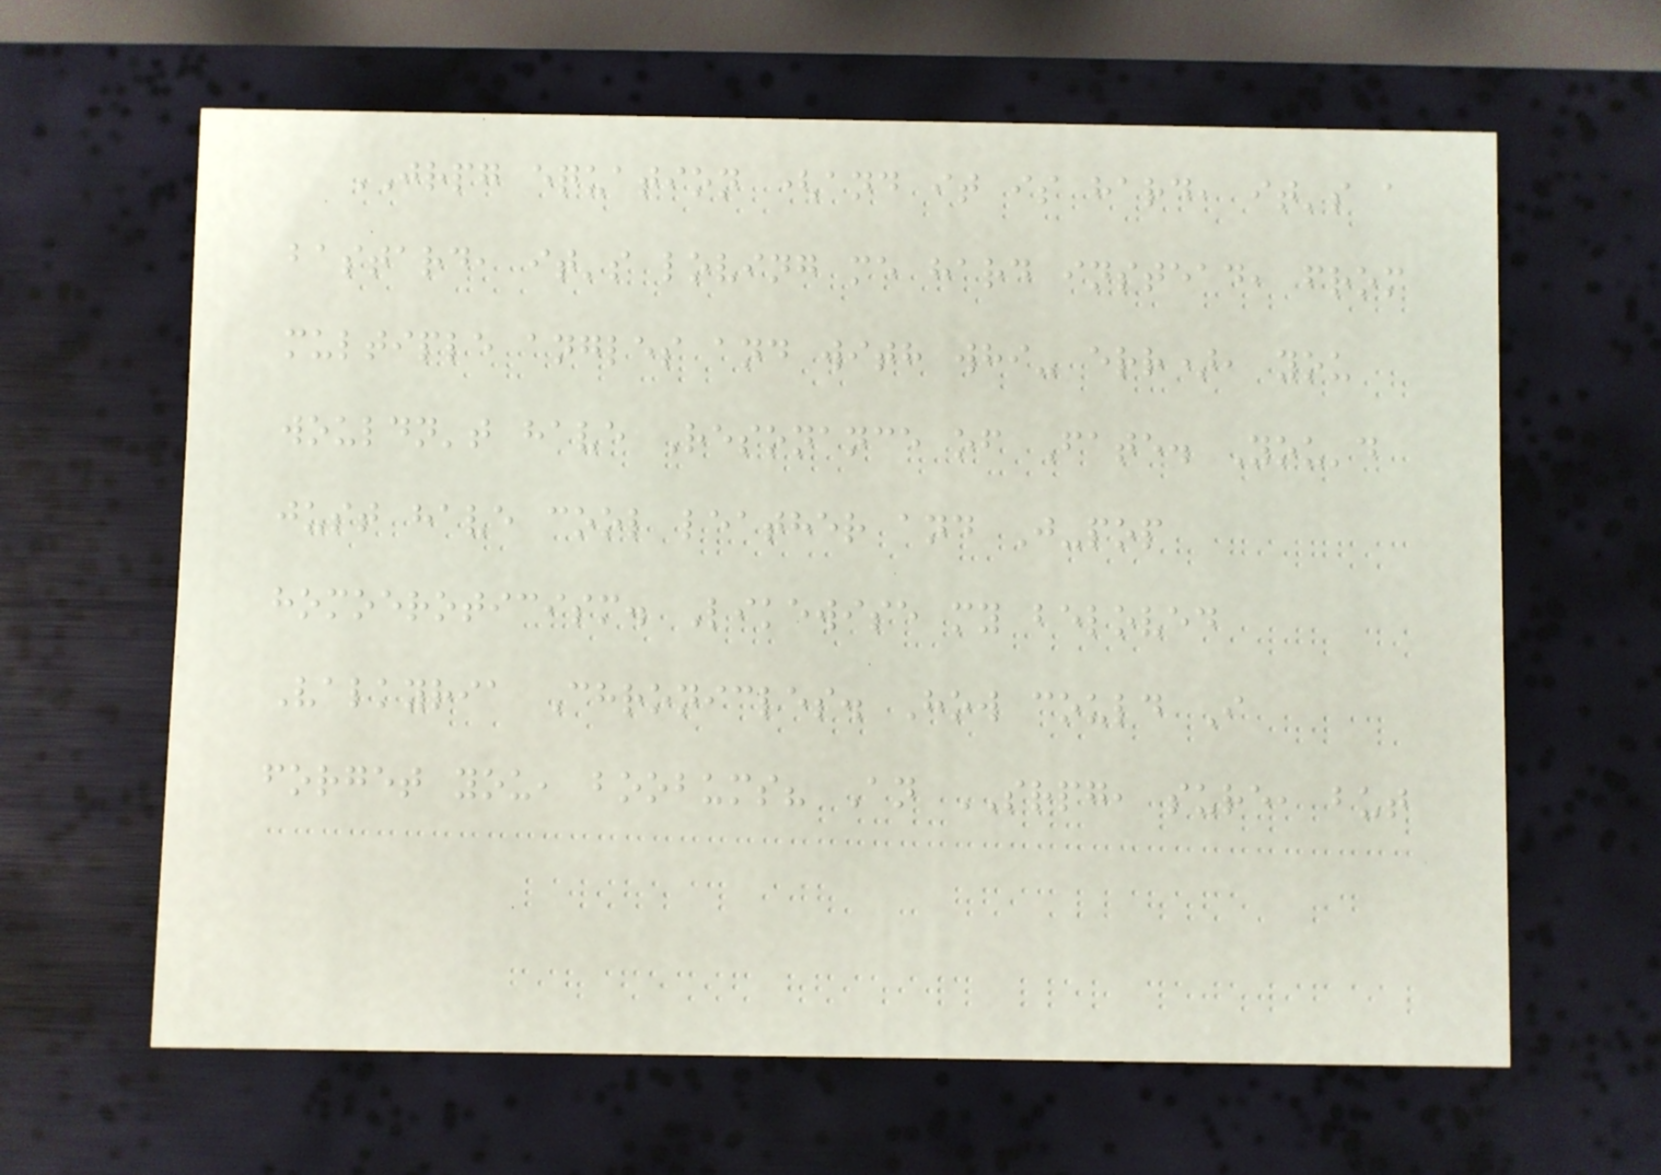JRPG equation (and it is hard, it's a
bastard, it's loving me hard instead, from
multiple angles and with whi- err), you
wouldn't have Resonance of Fate. You'd
just have cool leather and J-pop
homoeroticism. Likewise my beloved
Valkyria Chronicles. How could I
forget you, boobums? An SRPG, sure, but
